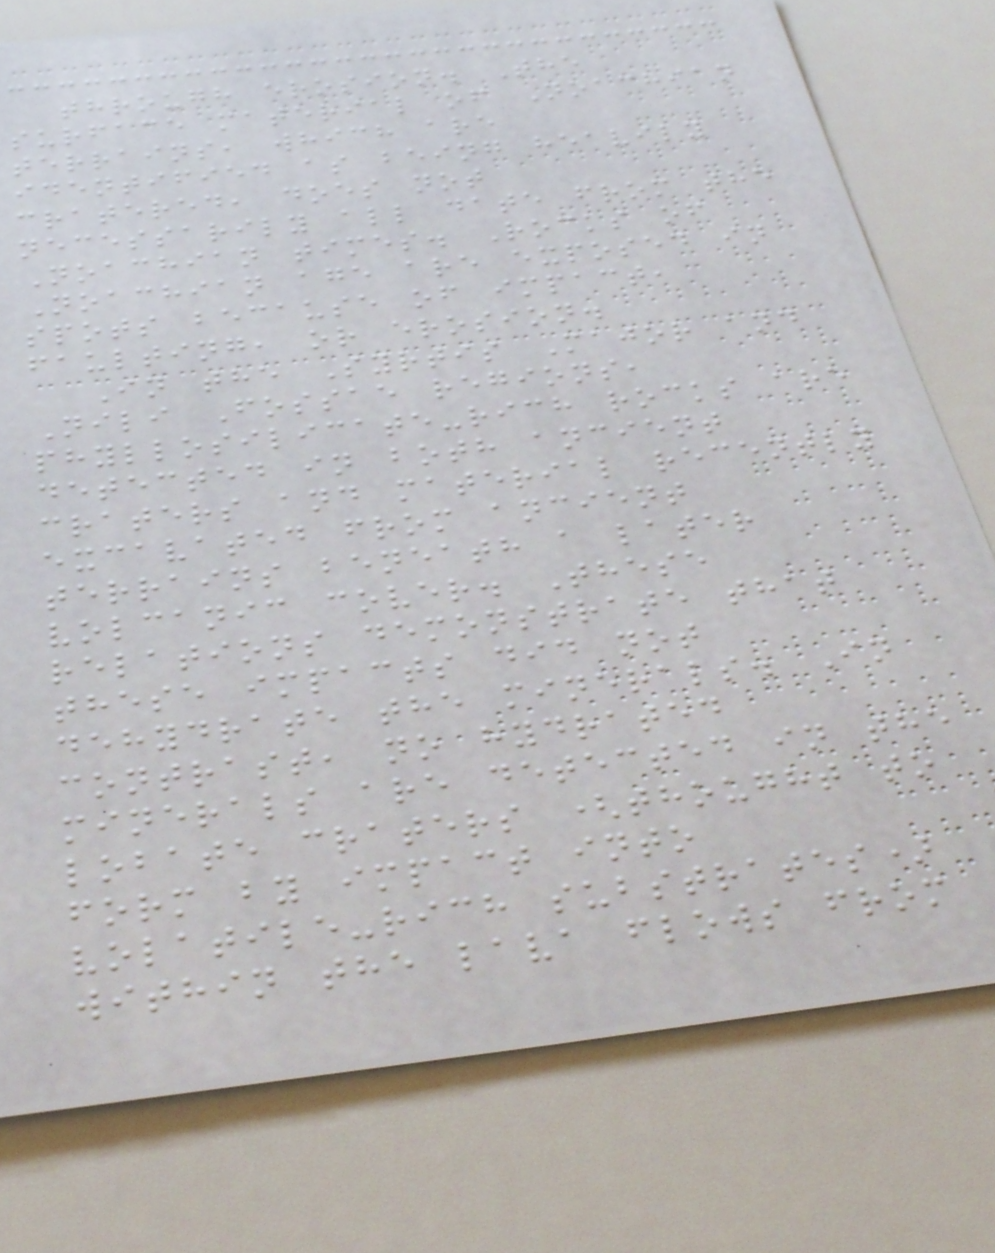through erosion. The
surface material of Noachian
terrains, which are
identified as being heavily
cratered, does not
necessarily all date from the
Noachian times. Rocks of
Noachian age are exposed in
spots because of impact,
faulting, or erosion.
In the Syrtis Major and
Nili Fossae regions,
phyllosilicate-rich rocks are
detected in both ancient
craters and material recently
excavated from ancient
terrains beneath a later
volcanic cover. These
relations demonstrate that
these impacts did not
dehydrate the minerals. In
contrast, no hydrated
minerals are detected in the
lobate craters (thought to
form by impact into
volatile-rich substrates)
within the lava flows from
